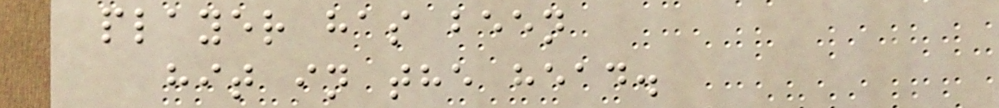player has been
hit in the head.
